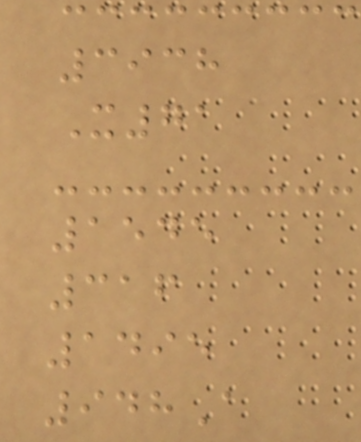3938
X71
1545
316
1495
948A
